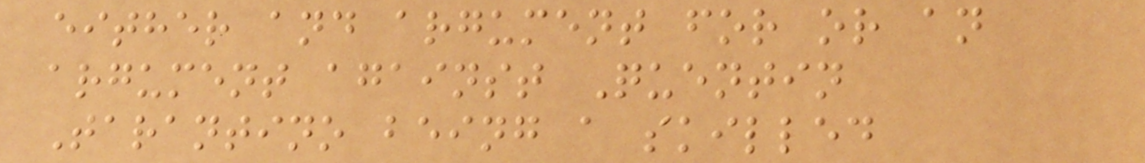either and argument for or an
argument against Quentin
Tarantino being a skilled
